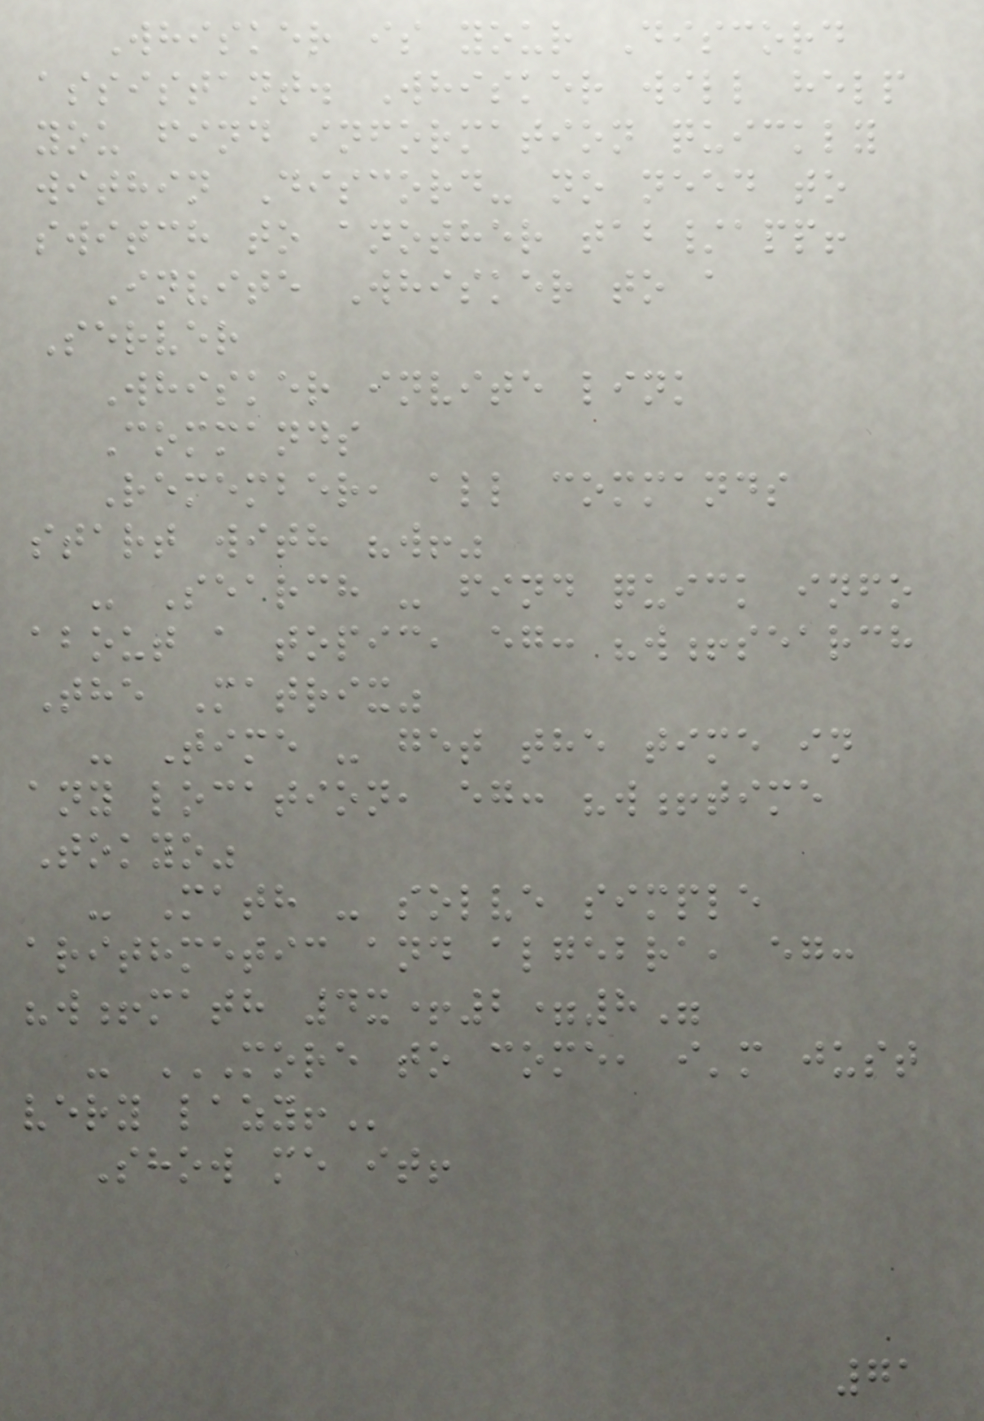Whisker is your Discord
assistant. Whisker will help
you find information quickly
within Discord- no need to
switch to another tab/app!
Invite Whisker to a
Server
Whisker invite link
Commands
Remember, all commands
start with "w!"
- Search - find quick info
about a topic, eg: "w!search
The Matrix"
- Time - get the time in
any location, eg: "w!time
Tokyo"
- Math - solve simple
arithmetic and algebra, eg:
"w!math 4x+2=8"
- MORE TO COME, I'M JUST
VERY LAZY!
Show me it!
71
